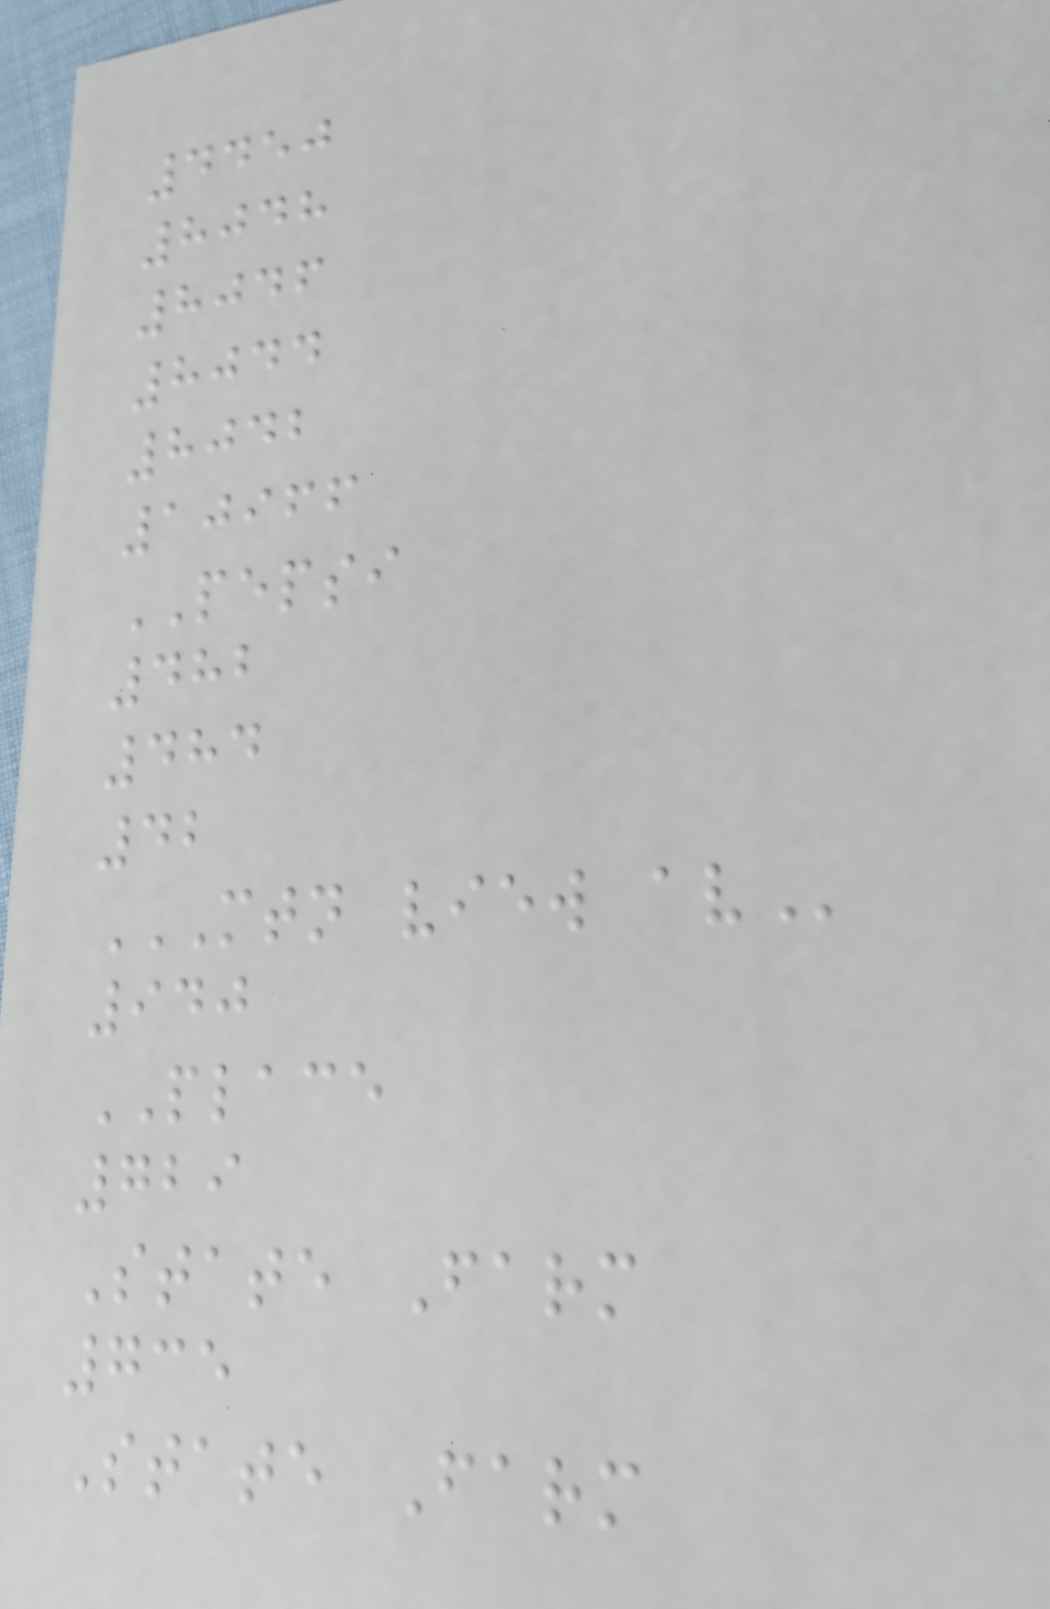4450
8048
8046
8044
8042
10966
PEPSI
482
484
42
MTN VIEW AV
940
PLACE
729
State Farm
735
State Farm
